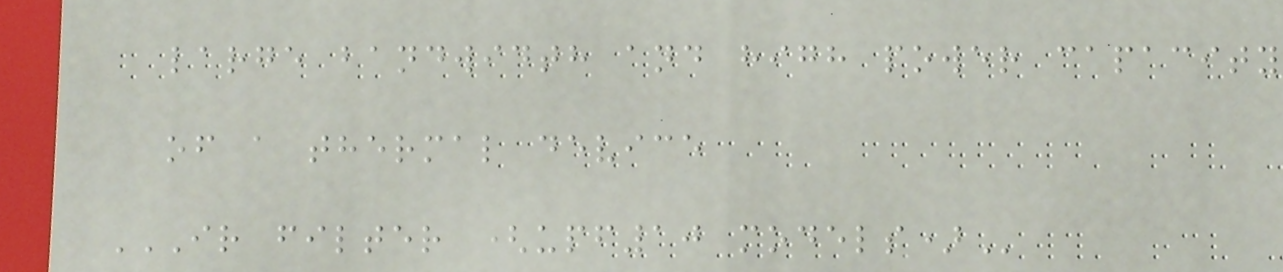large bandwidth and high power capacity
of a thermal device
IR FILTER (UPF10 MODELS)
